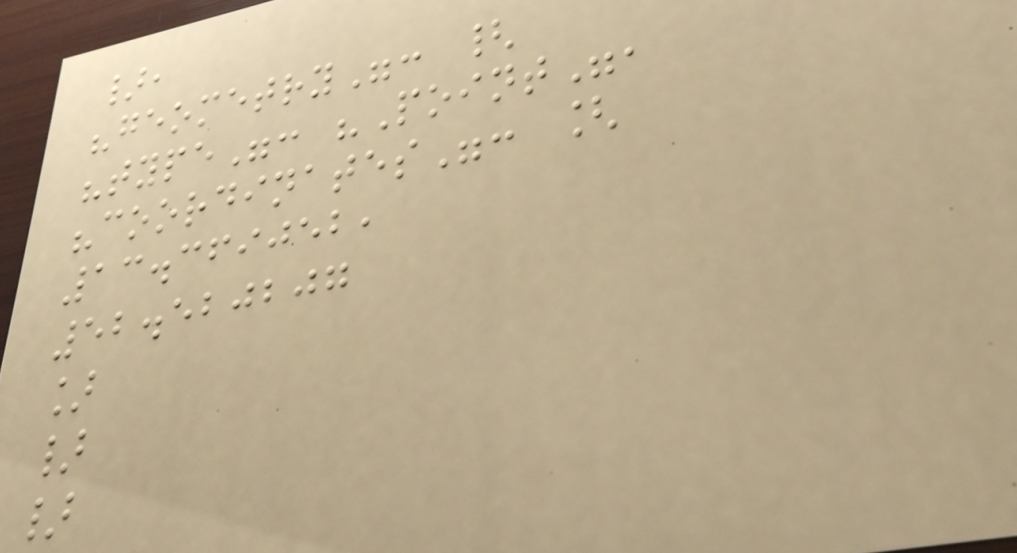},
"geometry": {
"type": "Point",
"coordinates": [
13.369052,
52.520207
]
}
}
